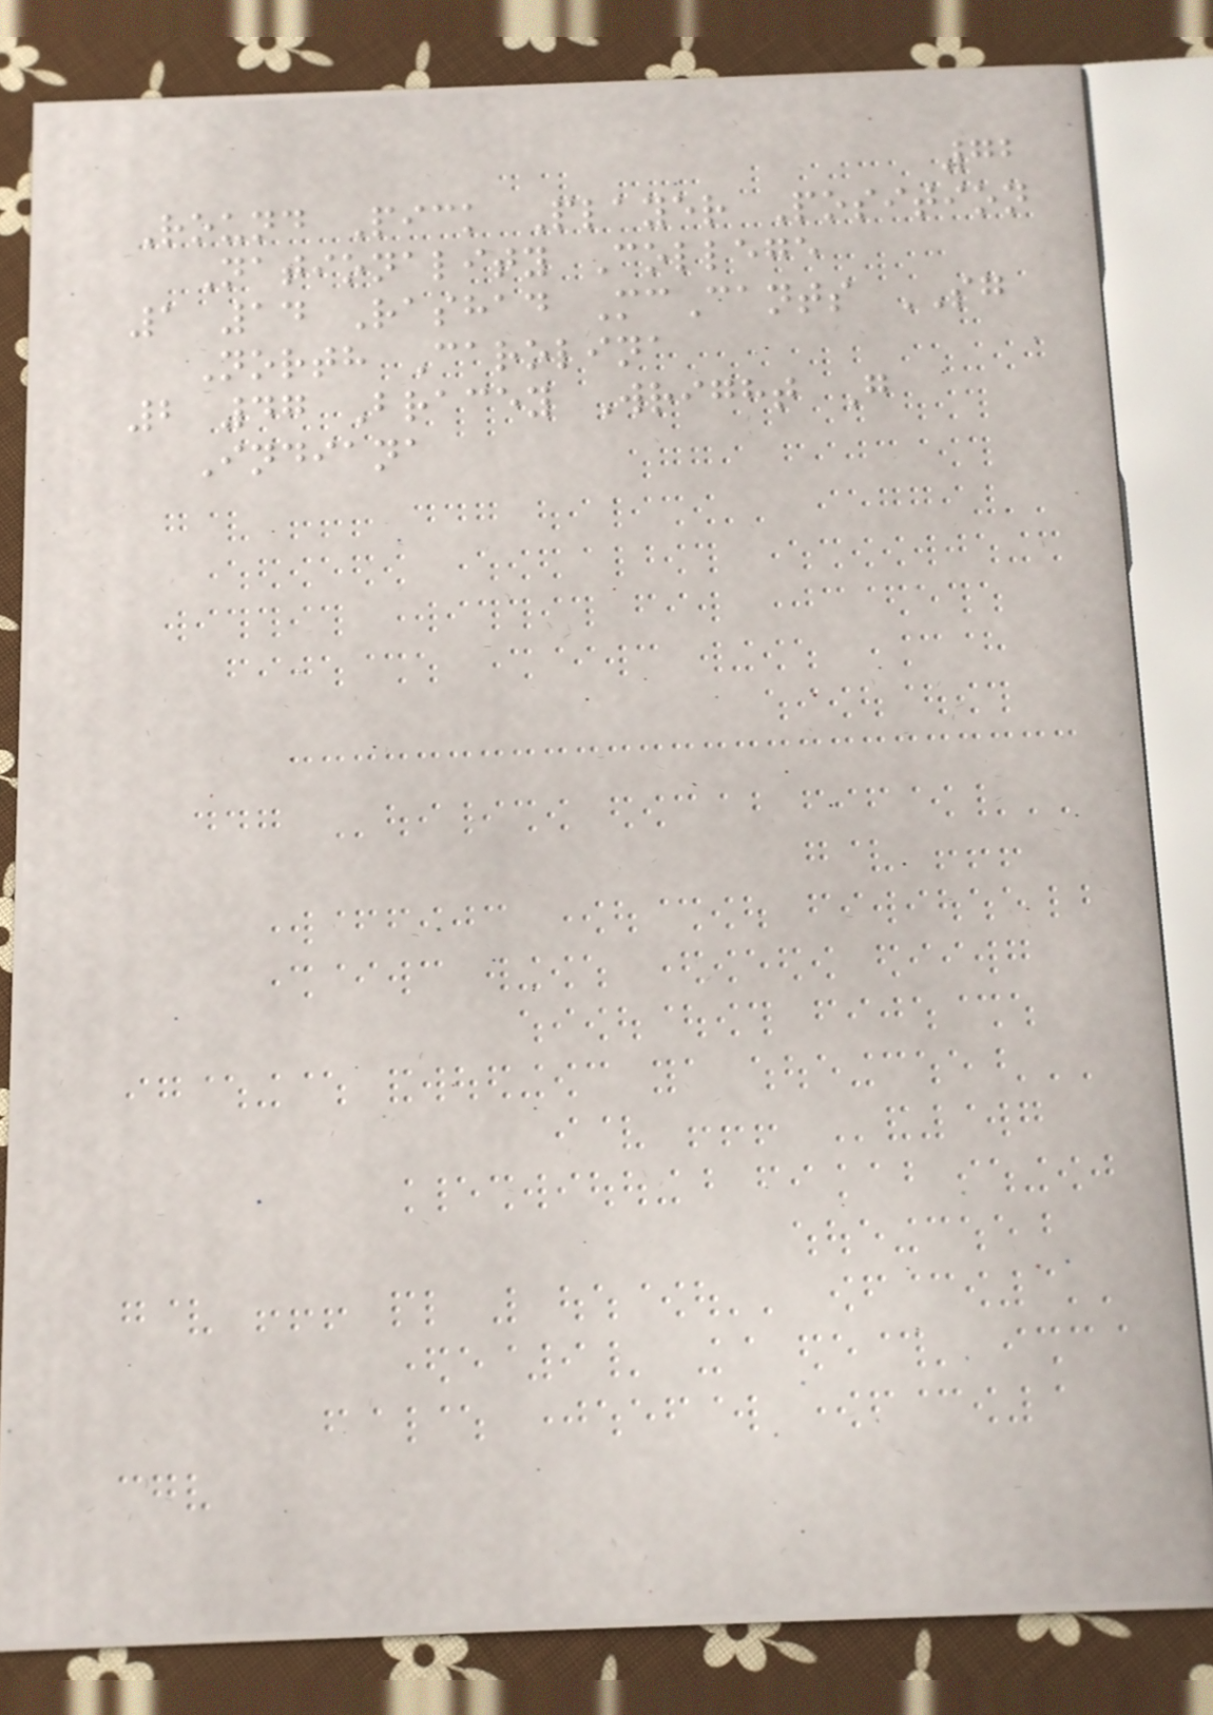72
Round Pick Player Position
Nationality College
1 14 Rashad McCants SG
North Carolina
2 47 Bracey Wright G
Indiana
